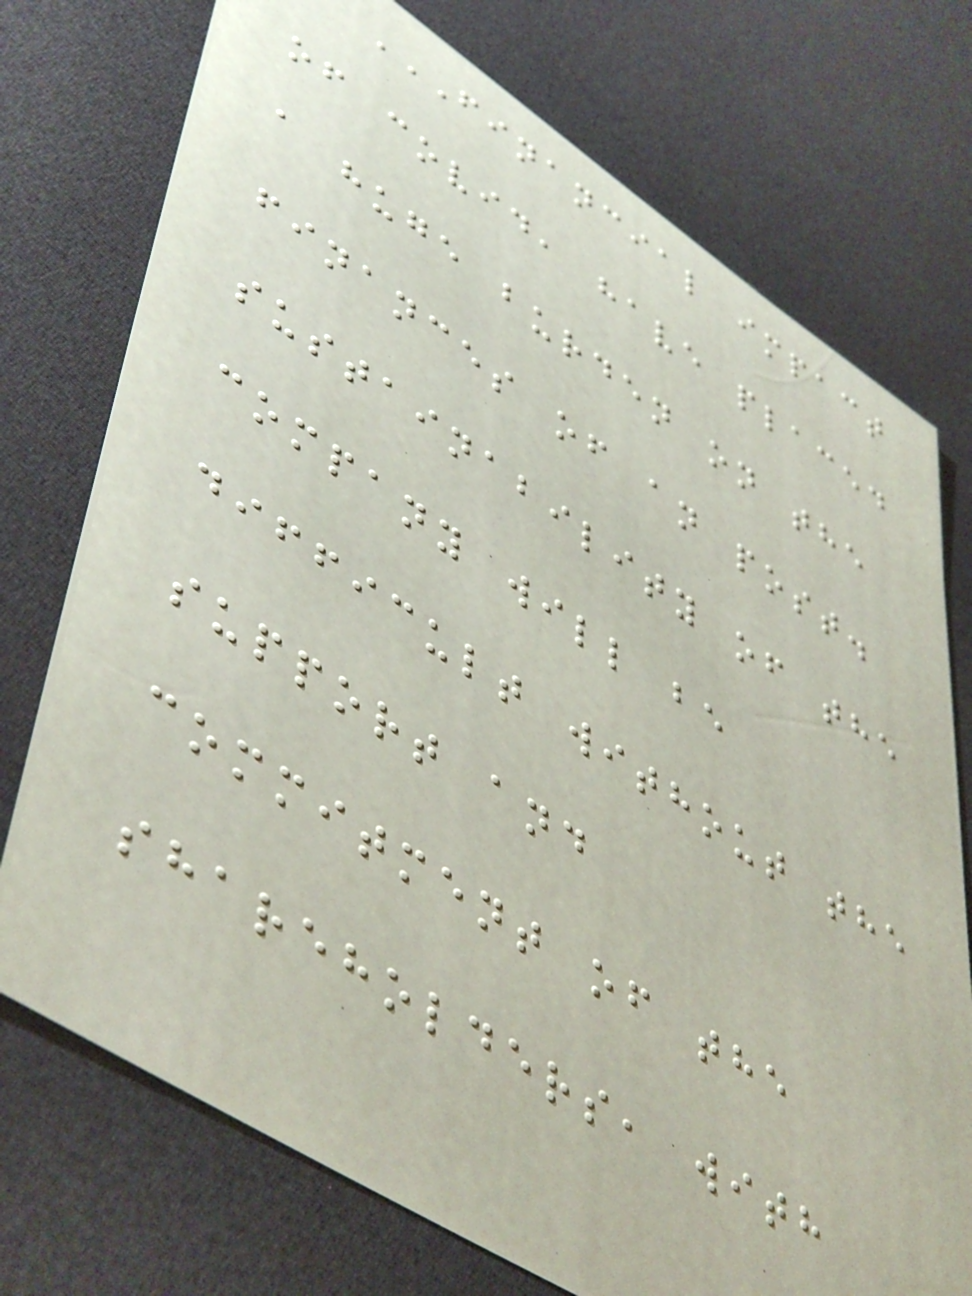FINANCIAL IMPACT
OF COVID, HAVE PLACED
A HUGE BURDEN ON THE
FINANCES OF AN POST.
SUSTAINABILITY OF THE
COMPANY WILL BE
DIFFICULT WITHOUT THE
SUPPORT AND
COMMITMENT OF THE
SHAREHOLDERS, WITH
